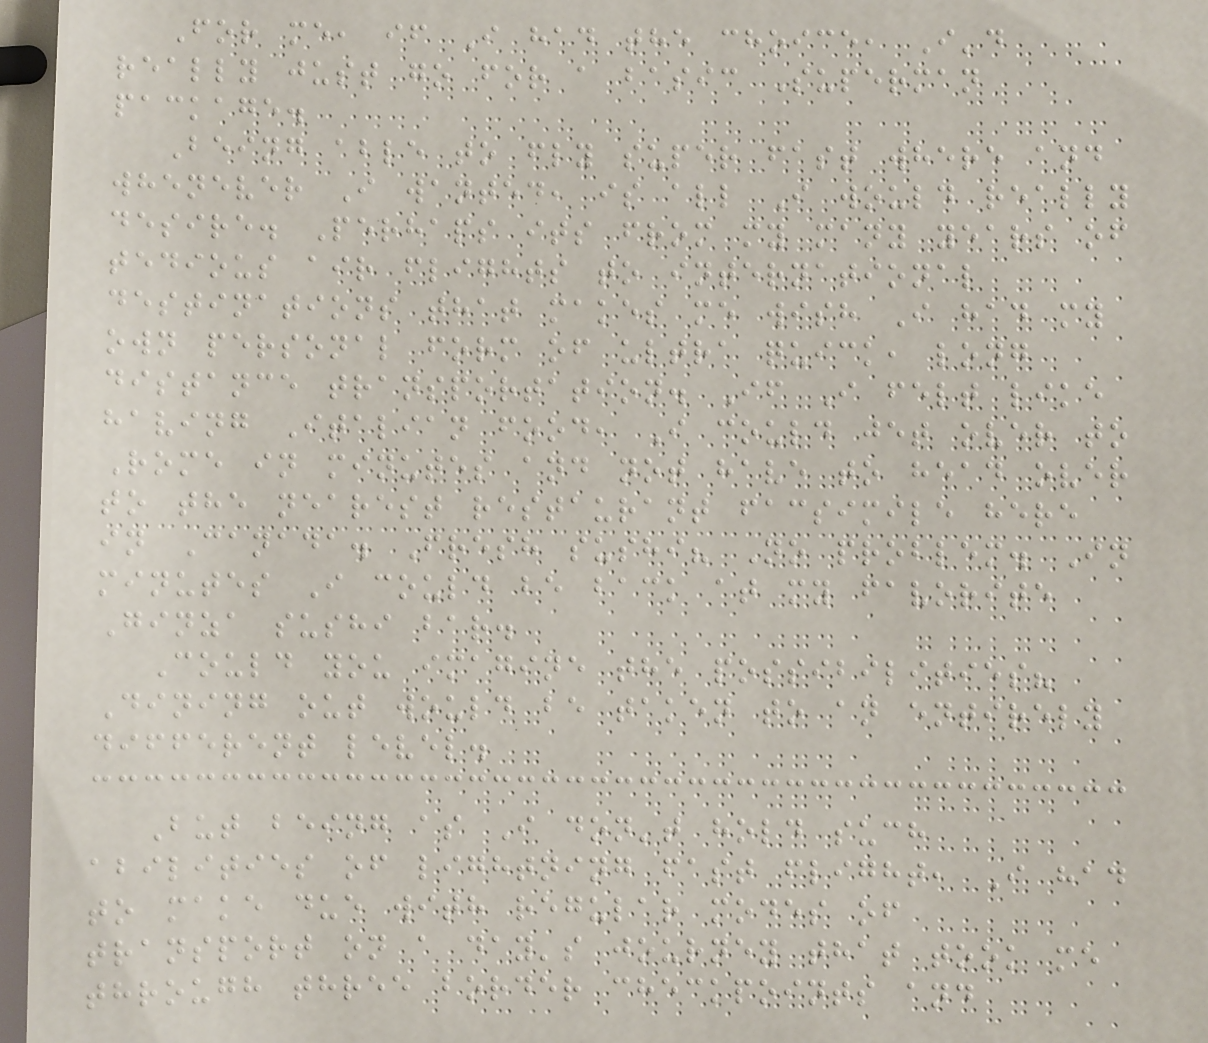For me, if I had the choice, I'd
really just go for a basic Superman
package.
Being able to fly super fast where and
whenever I wanted, is all I would really
desire. Perhaps its from my many years of
tedious air flights to international
destinations that makes me wish I had my
own personal form of ultra quick, long
distance transportation. If I felt like
having Italian food, I could jet over to
Rome in minutes and not have to head over
to the nearest restaurant facsimile here
in Canada. Fresh sushi? No problem. In
minutes I could be back at my favorite
Ginza sushi bar.
Could you imagine the possibilities?
Dining out would be taken to an entirely
different level.
But being as I don't hold such
abilities of lightning fast flight, I had
to make due with regular modes of
transport on a day's journey that took me
through three border checkpoints and
